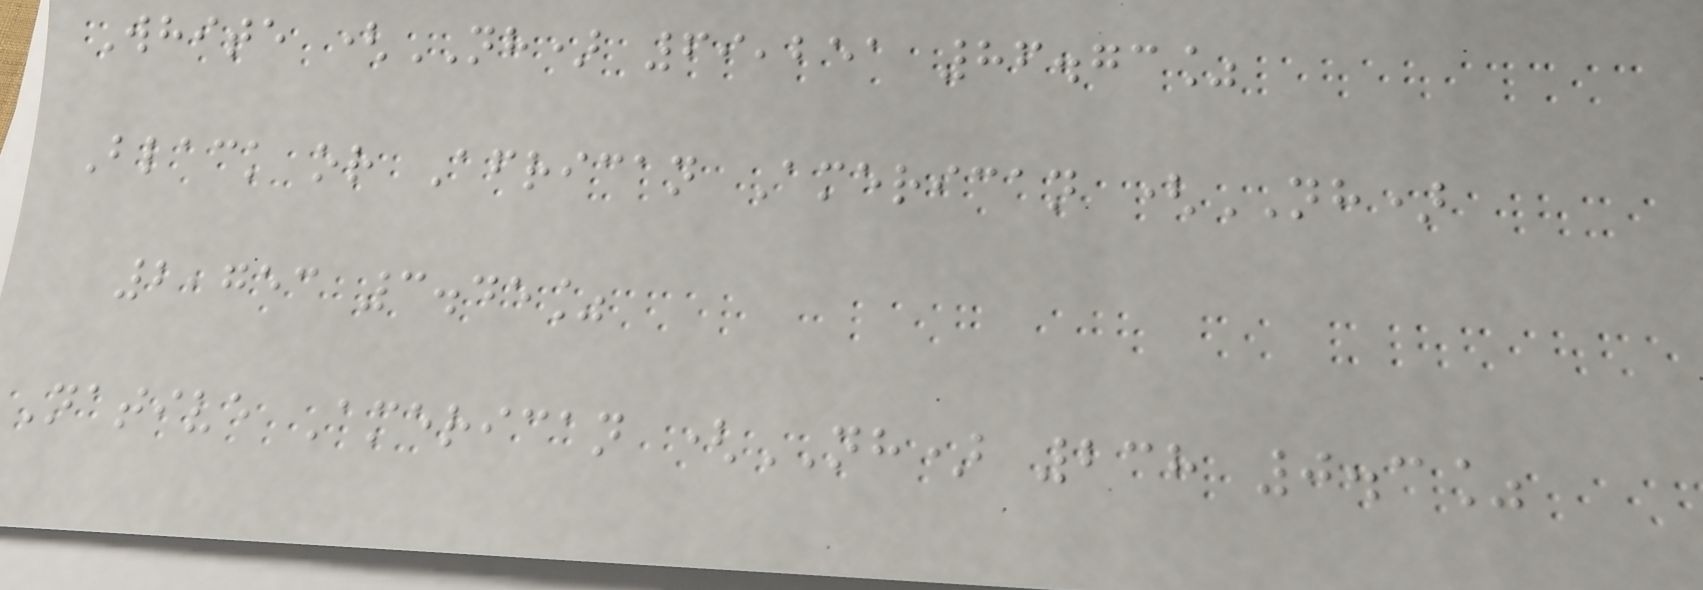White (NH) 69,251 86.73%
Black or African American (NH)
2,753 3.45%
Native American (NH) 238 0.3%
